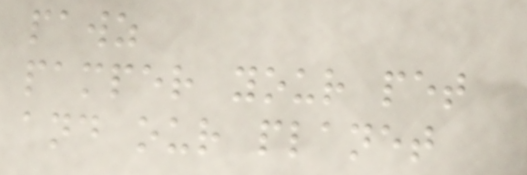pawz
pamper your pet
and our planet
